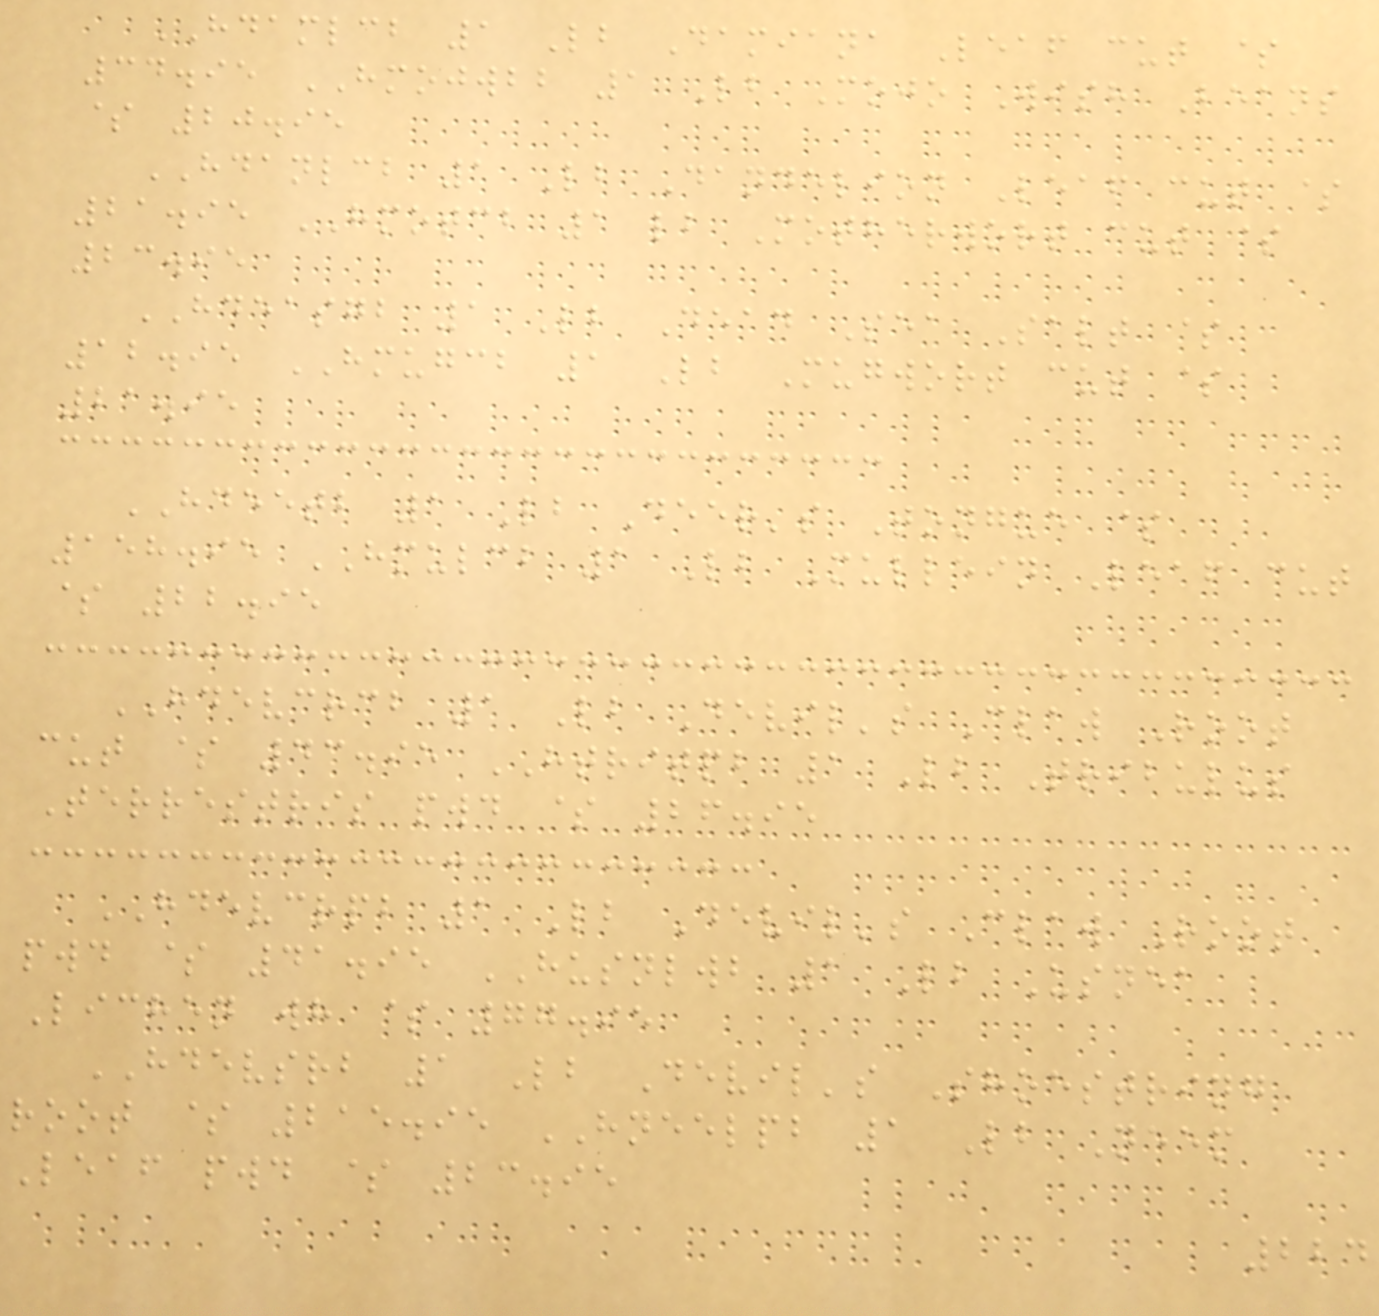HDAMLCB 1 Lb Damiana Leaf cut $
34.95 HMOJWBB 1 Lb Mojo Wish Beans
$ 20.95
HDANLCB 1 Lb Dandelion Leaf cut $
21.95 HMOTCB 1 lb Motherwort cut $
23.95
HDEASGB 1 Lb Dead Sea Salt $
12.95 HMUGCB 1 Lb Mugwort cut $
21.95
HDEETB 1 Lb Deer's Tongue $
158.95 HMULCB 1 Lb Mullein Leaf cut
$ 22.95
HDEVCRCB 1 Lb Devil's Claw Root
cut $ 43.95 HTRITPB 1 Lb Tribulus
Terrestris pwd $ 26.95
HDEVCRPB 1 Lb Devil's Claw Root
pwd $ 41.95 HUSNLWB 1 Lb Usnea
Lichen wh $ 77.95
HDEVSRB 1 Lb Devil's Shoestring
root $ 215.95 HNEELPB 1 Lb Neem
Leaf pwd $ 23.95
224
